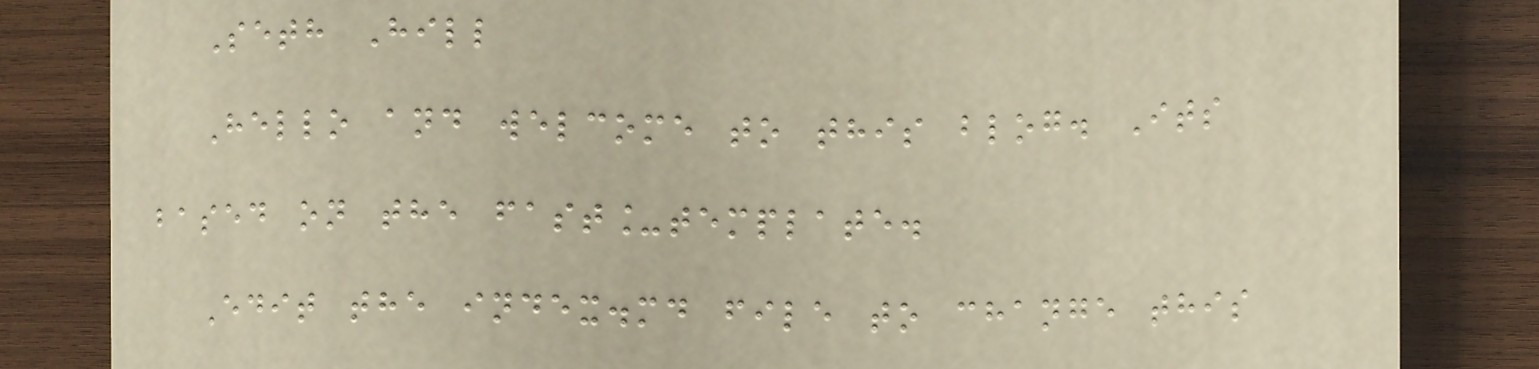Seth Hill
Hello and welcome to this blog. Its
based on the fast_template.
Edit the index.md file to change this
